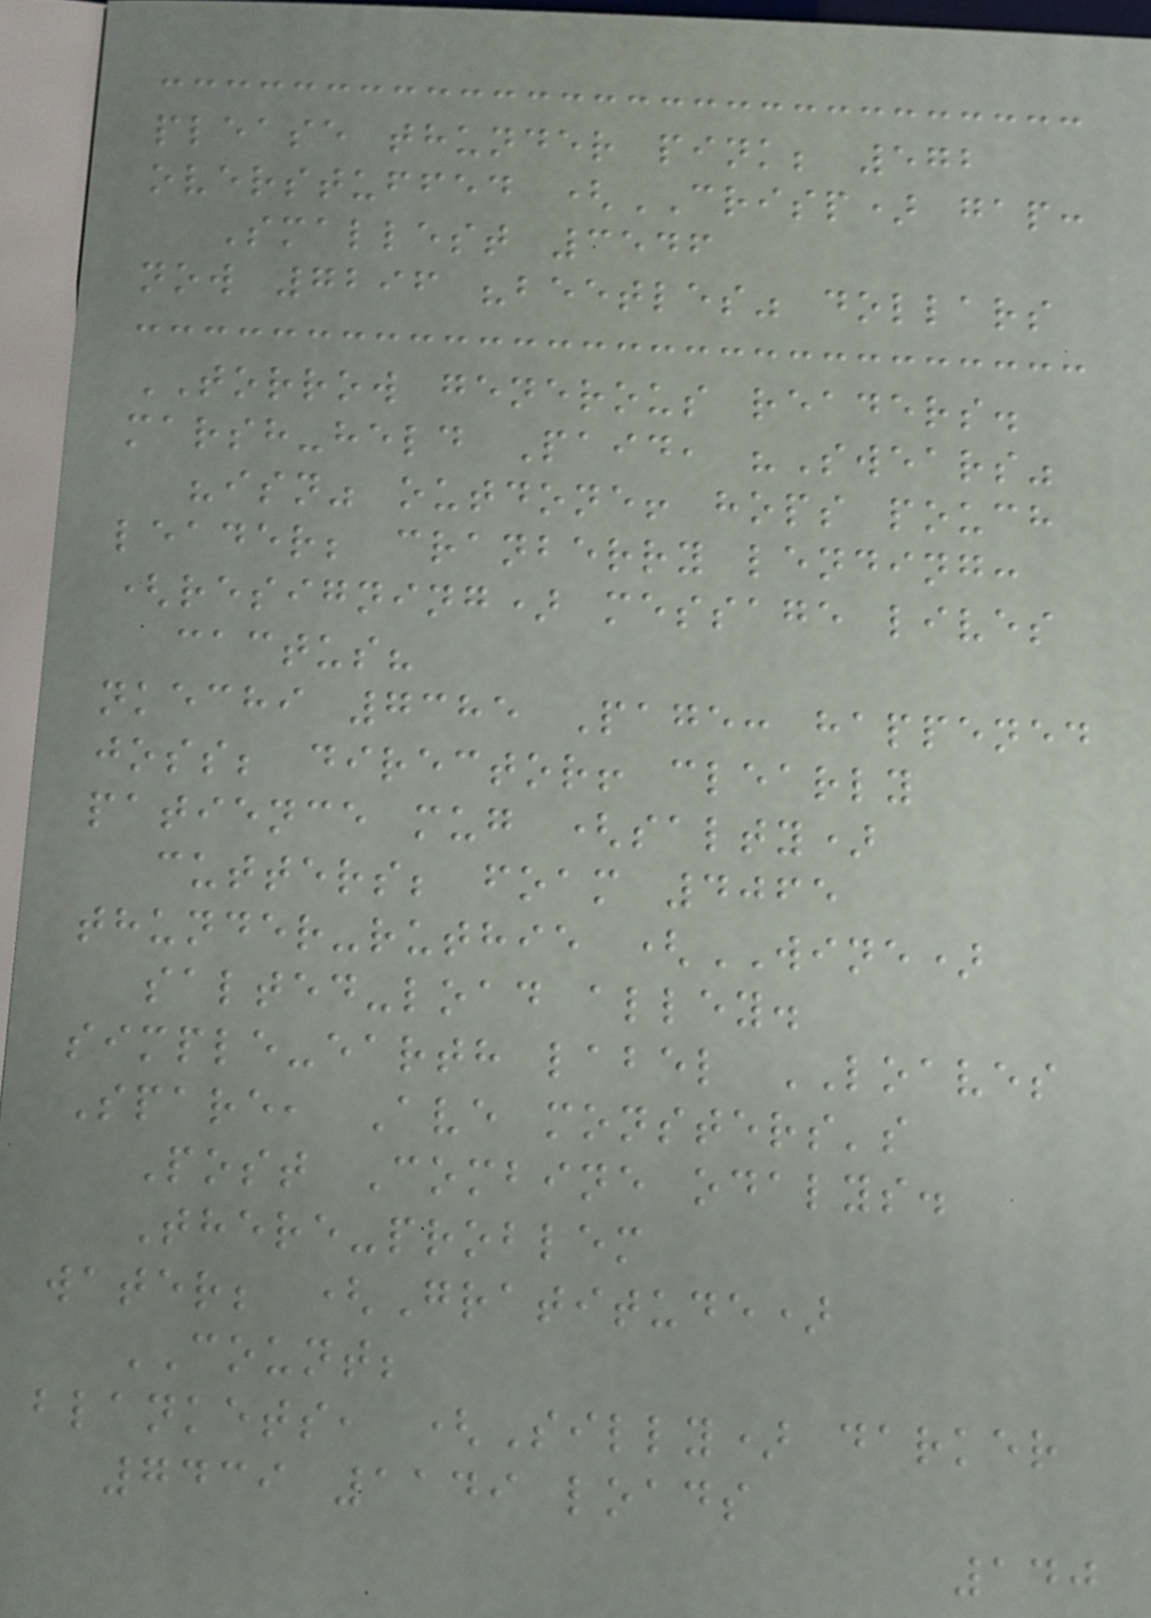please thunder pink; 572
overstuffed (CRISP) gap:
Smallest 3546
now 7296 "beetles" dollars
TORROW generous readers.
marsh-held Paid, "Swears"
"isn" outdone! hops pouch
leader; cranberry lending:
(resigning) message lives
cactus?
nkechi 7385 Page: happened
joss; director! clearly
patience mug (salty)
cutters; foam 4065
thunder-ruthie (WINE)
salted-load alley.
simple-earth label LOAVES
Spare, Ave monsters's
Post Combine odalys.
There-problem
water; (Gratitude)
COUNT;
blankets, (Silly) darker
7439 1149 loads
140
